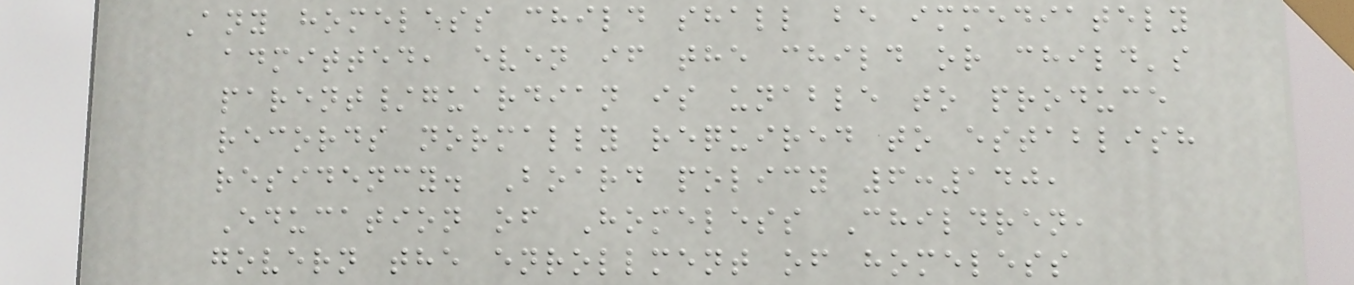Any homeless child shall be immediately
admitted, even if the child or child's
parent/guardian is unable to produce
records normally required to establish
residency. Board policy 6:140,
Education of Homeless Children,
govern the enrollment of homeless
